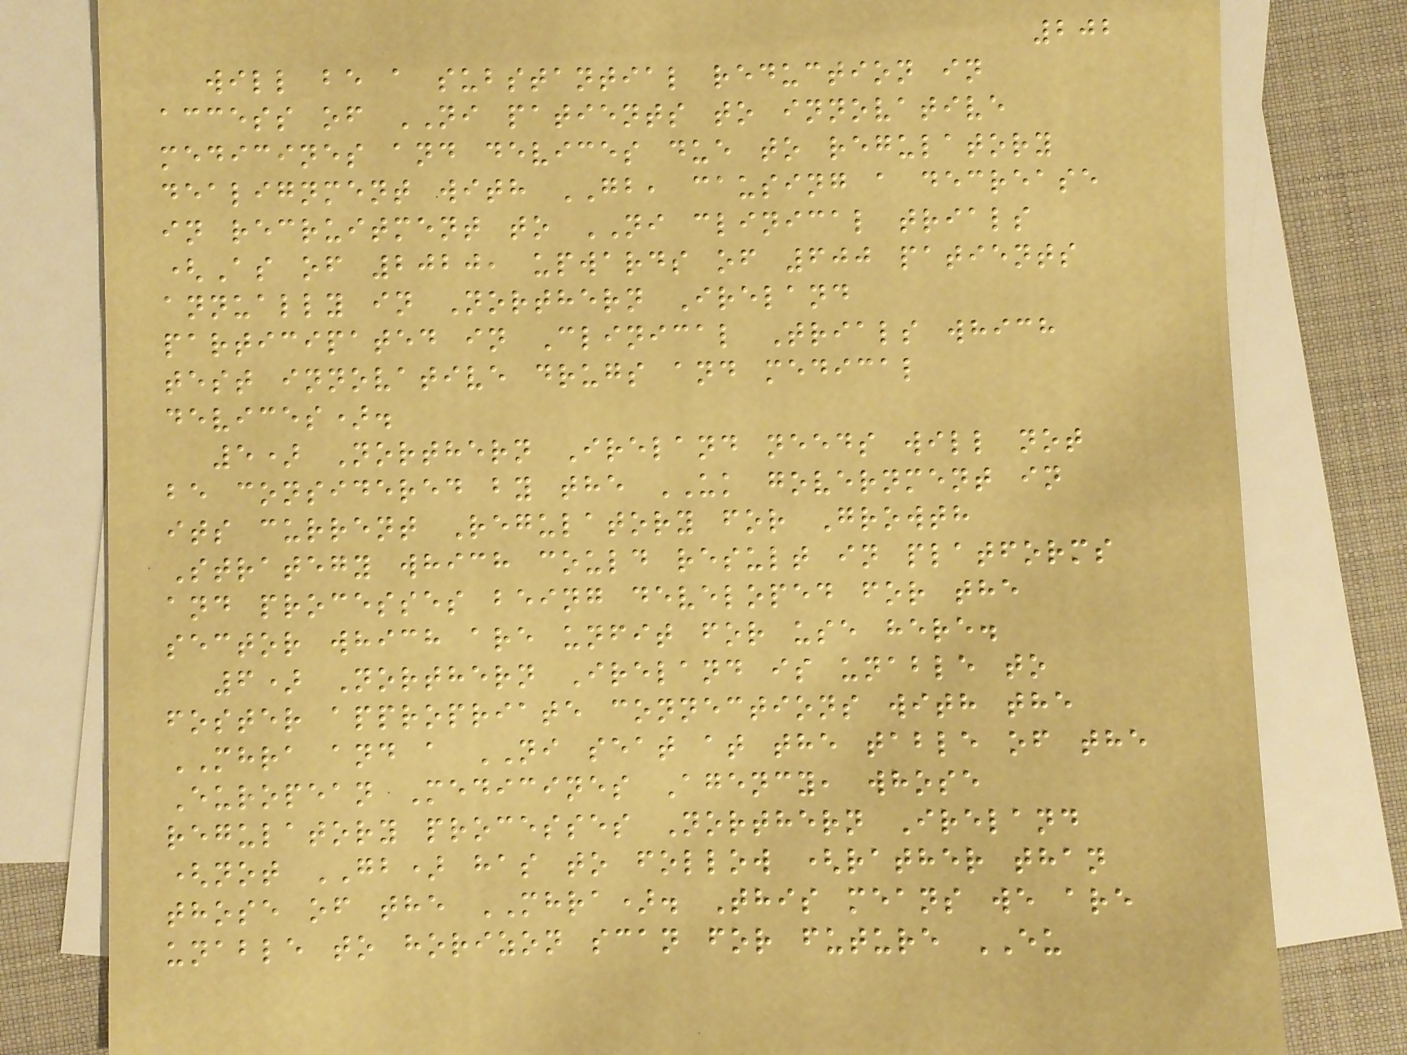202
will be a substantial reduction in
access of NI patients to innovative
medicines and devices due to regulatory
dealignment with GB, causing a decrease
in recruitment to NI clinical trials
(As of 2020, upwards of 600 patients
annually in Northern Ireland
participated in Clinical Trials which
test innovative drugs and medical
devices).
5) Northern Ireland needs will not
be considered by the UK government in
its current Regulatory for Growth
Strategy which could result in platforms
and processes being developed for the
sector which are unfit for use here.
6) Northern Ireland is unable to
foster appropriate connections with the
MHRA and a NI seat at the table of the
European Medicines Agency, whose
regulatory processes Northern Ireland
(not GB) has to follow (rather than
those of the MHRA). This means we are
unable to horizon scan for future EU
